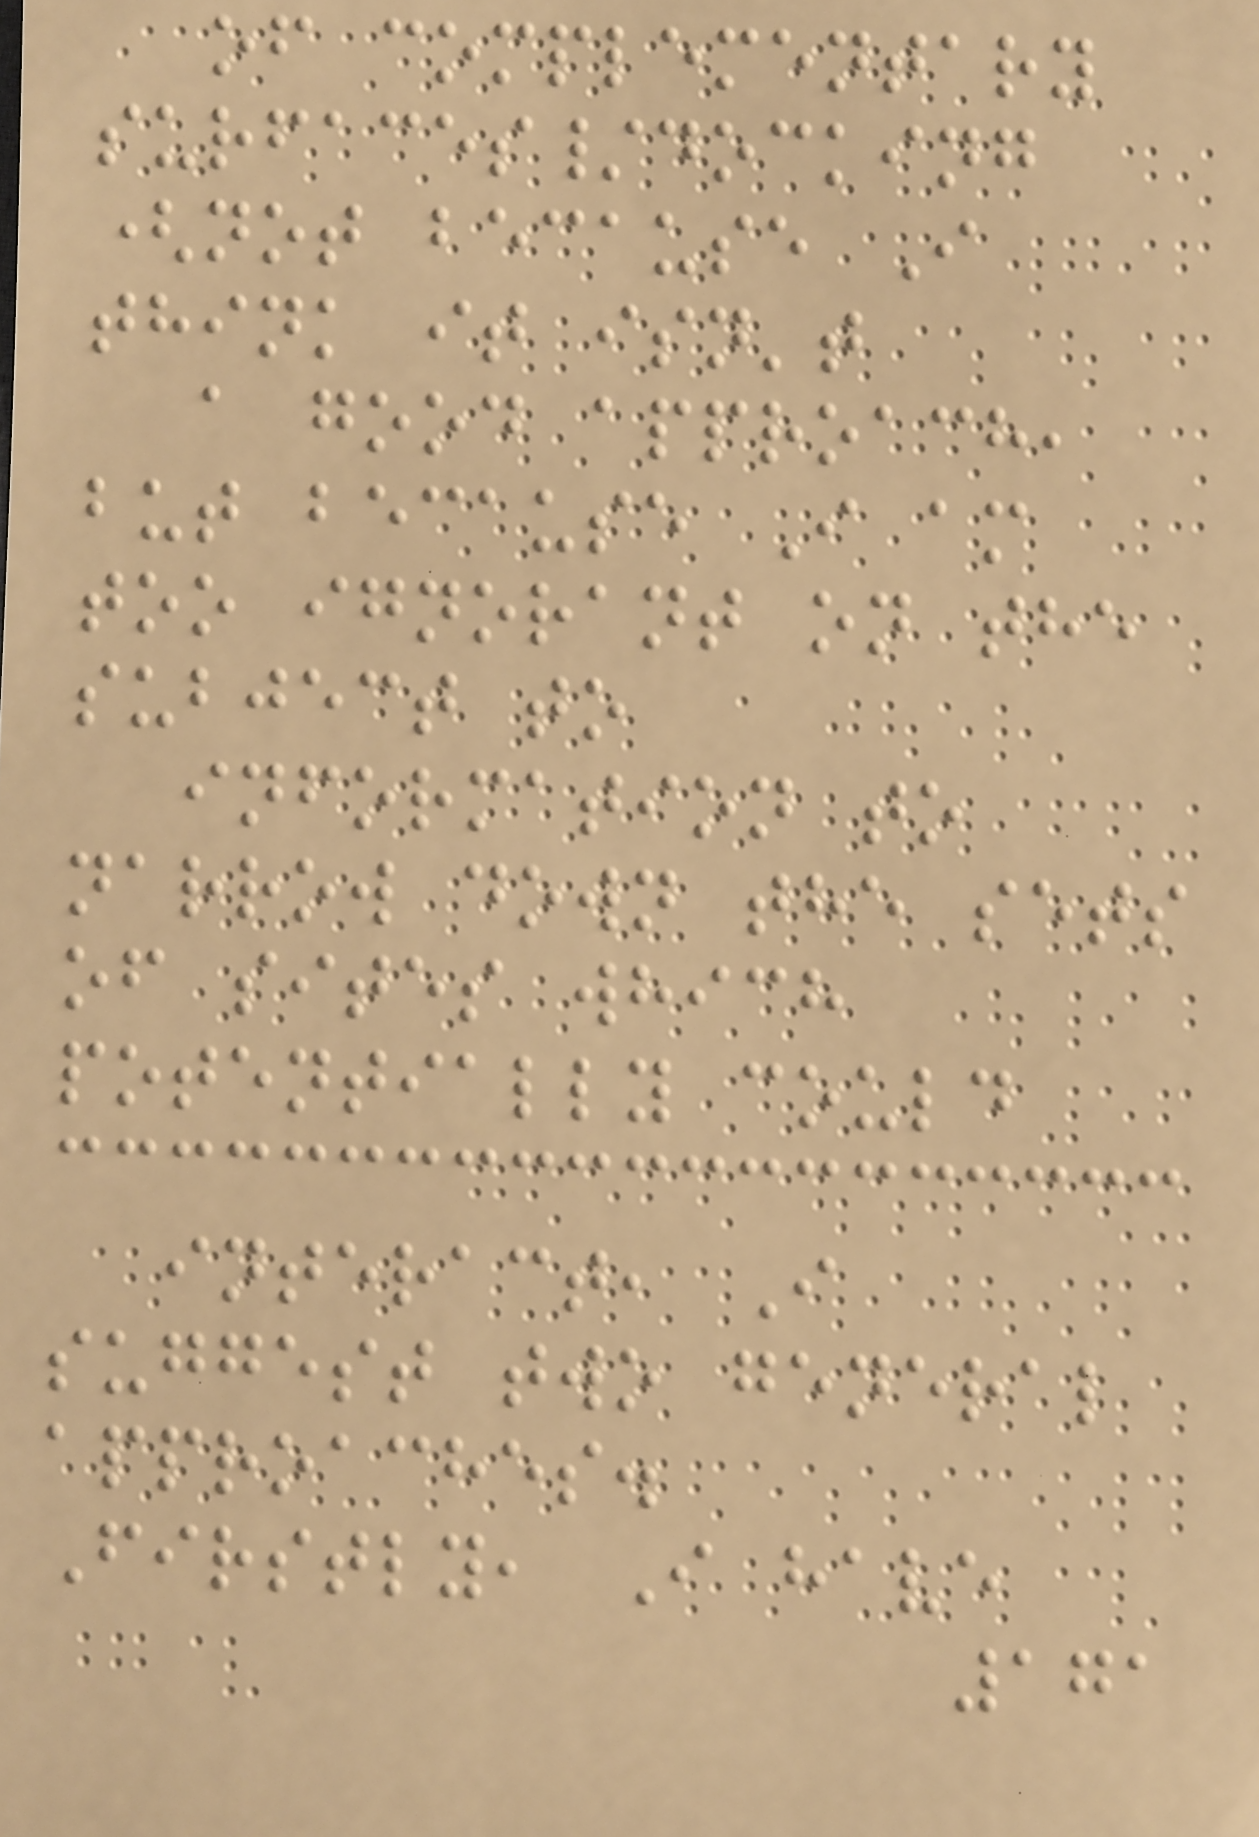of complementary
surfaces/docking
(not because I
think it isn't
a good approach,
but because I am
too ignorant on the
subject to
information to
narrow down the sets
of sites which
potentially could
interact, I
suggest two general
approaches.
Firstly, I have
171
